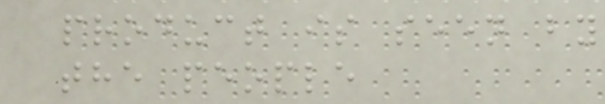product is seen by
the people
